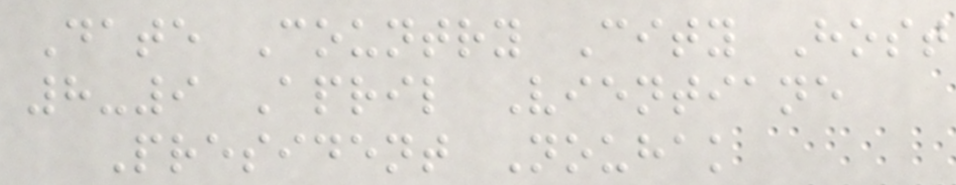Date Country City Host
8-9 April Vientiane
President Nouhak
